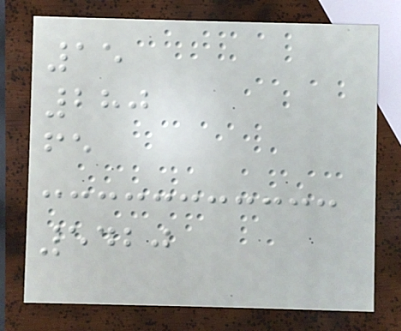15
280
fe
5420
